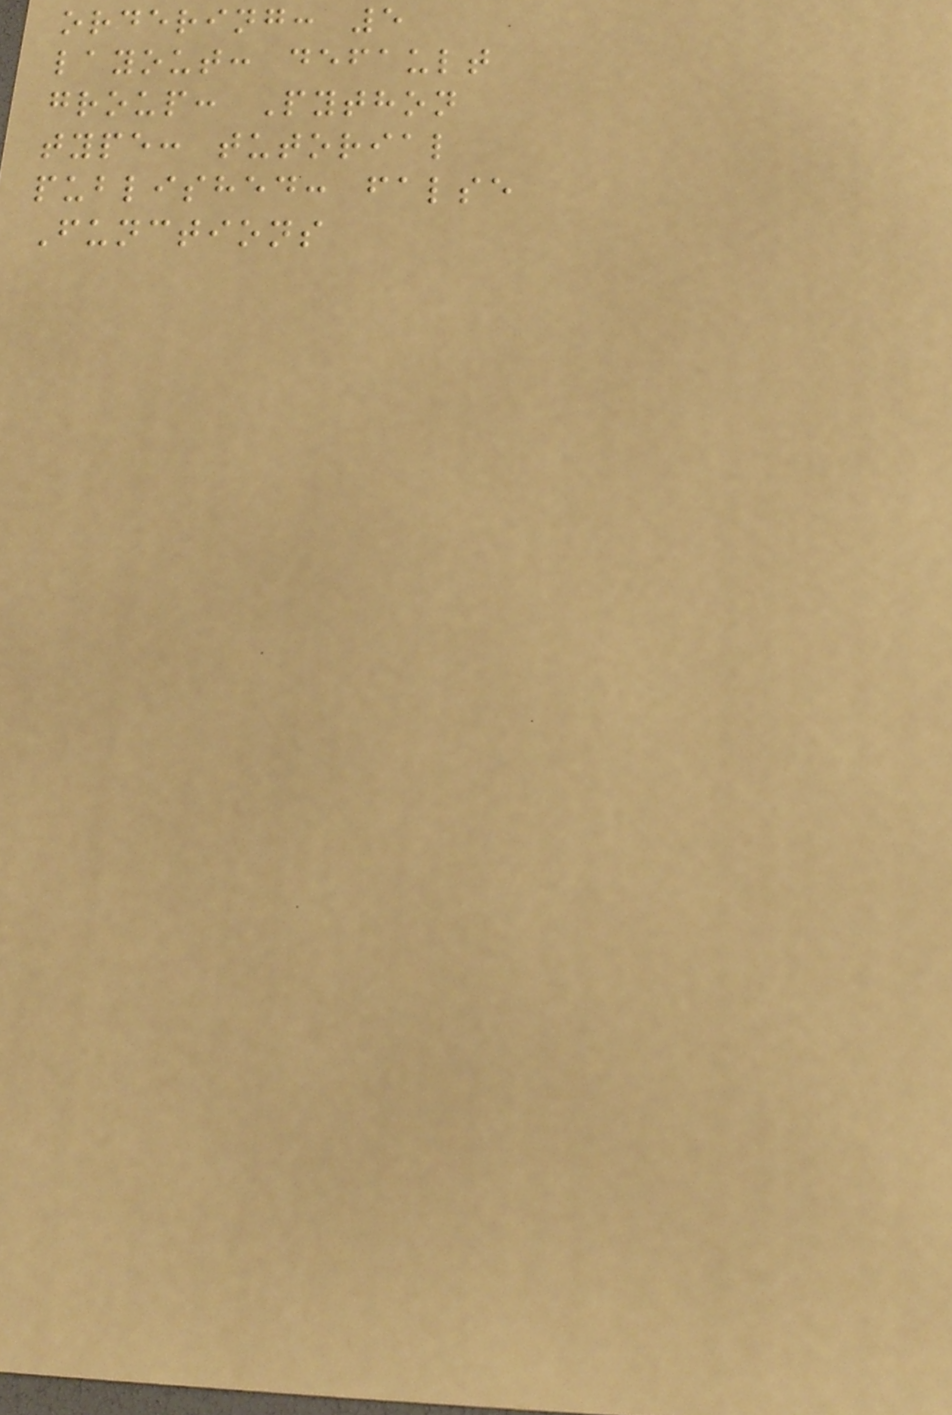ordering: 5
layout: default
group: Python
type: tutorial
published: false
Functions
